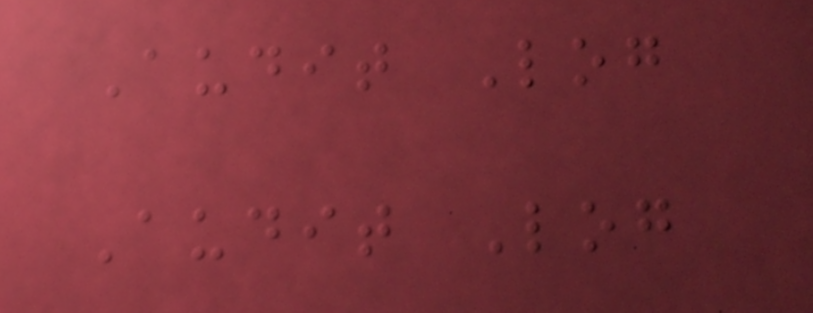Audit Log
Audit Log
